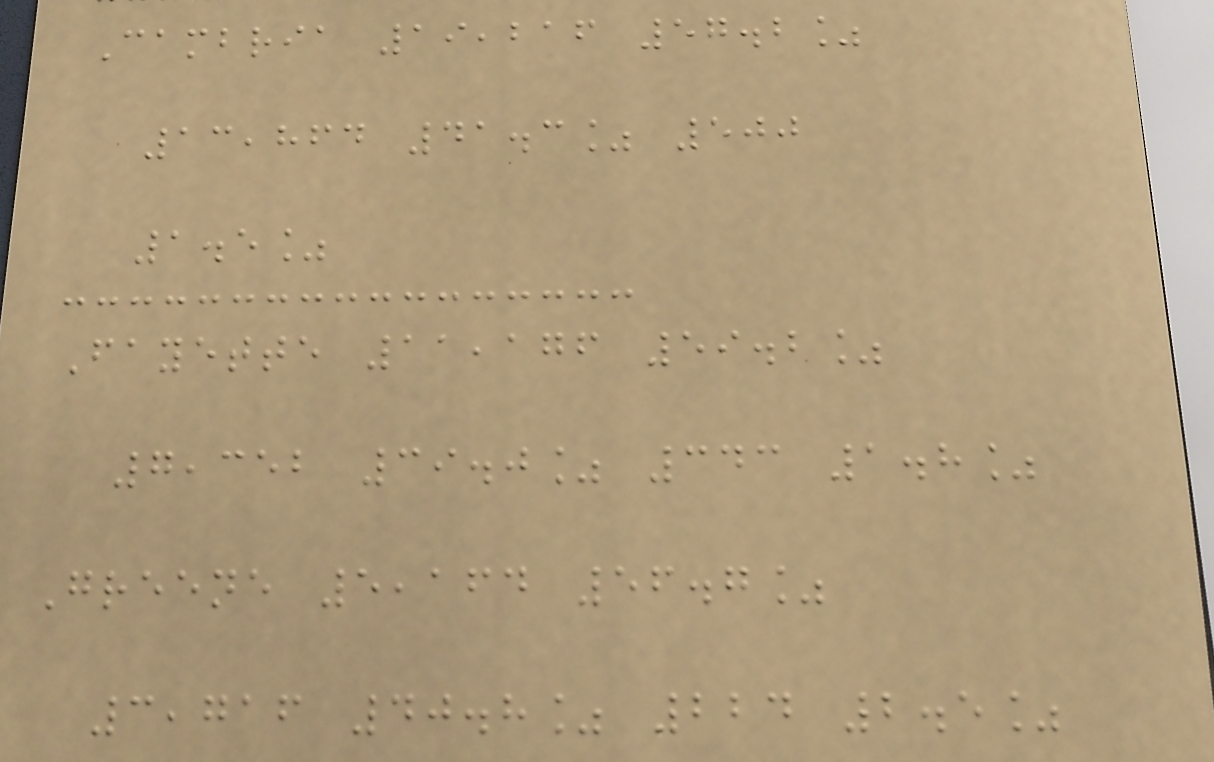Cambria 19,216 57.2%
13,864 41.3% 500
1.5%
Fayette 11,176 59.2%
7,352 39.0% 343 1.8%
Greene 5,164 56.7%
3,716 40.8% 224 2.5%
